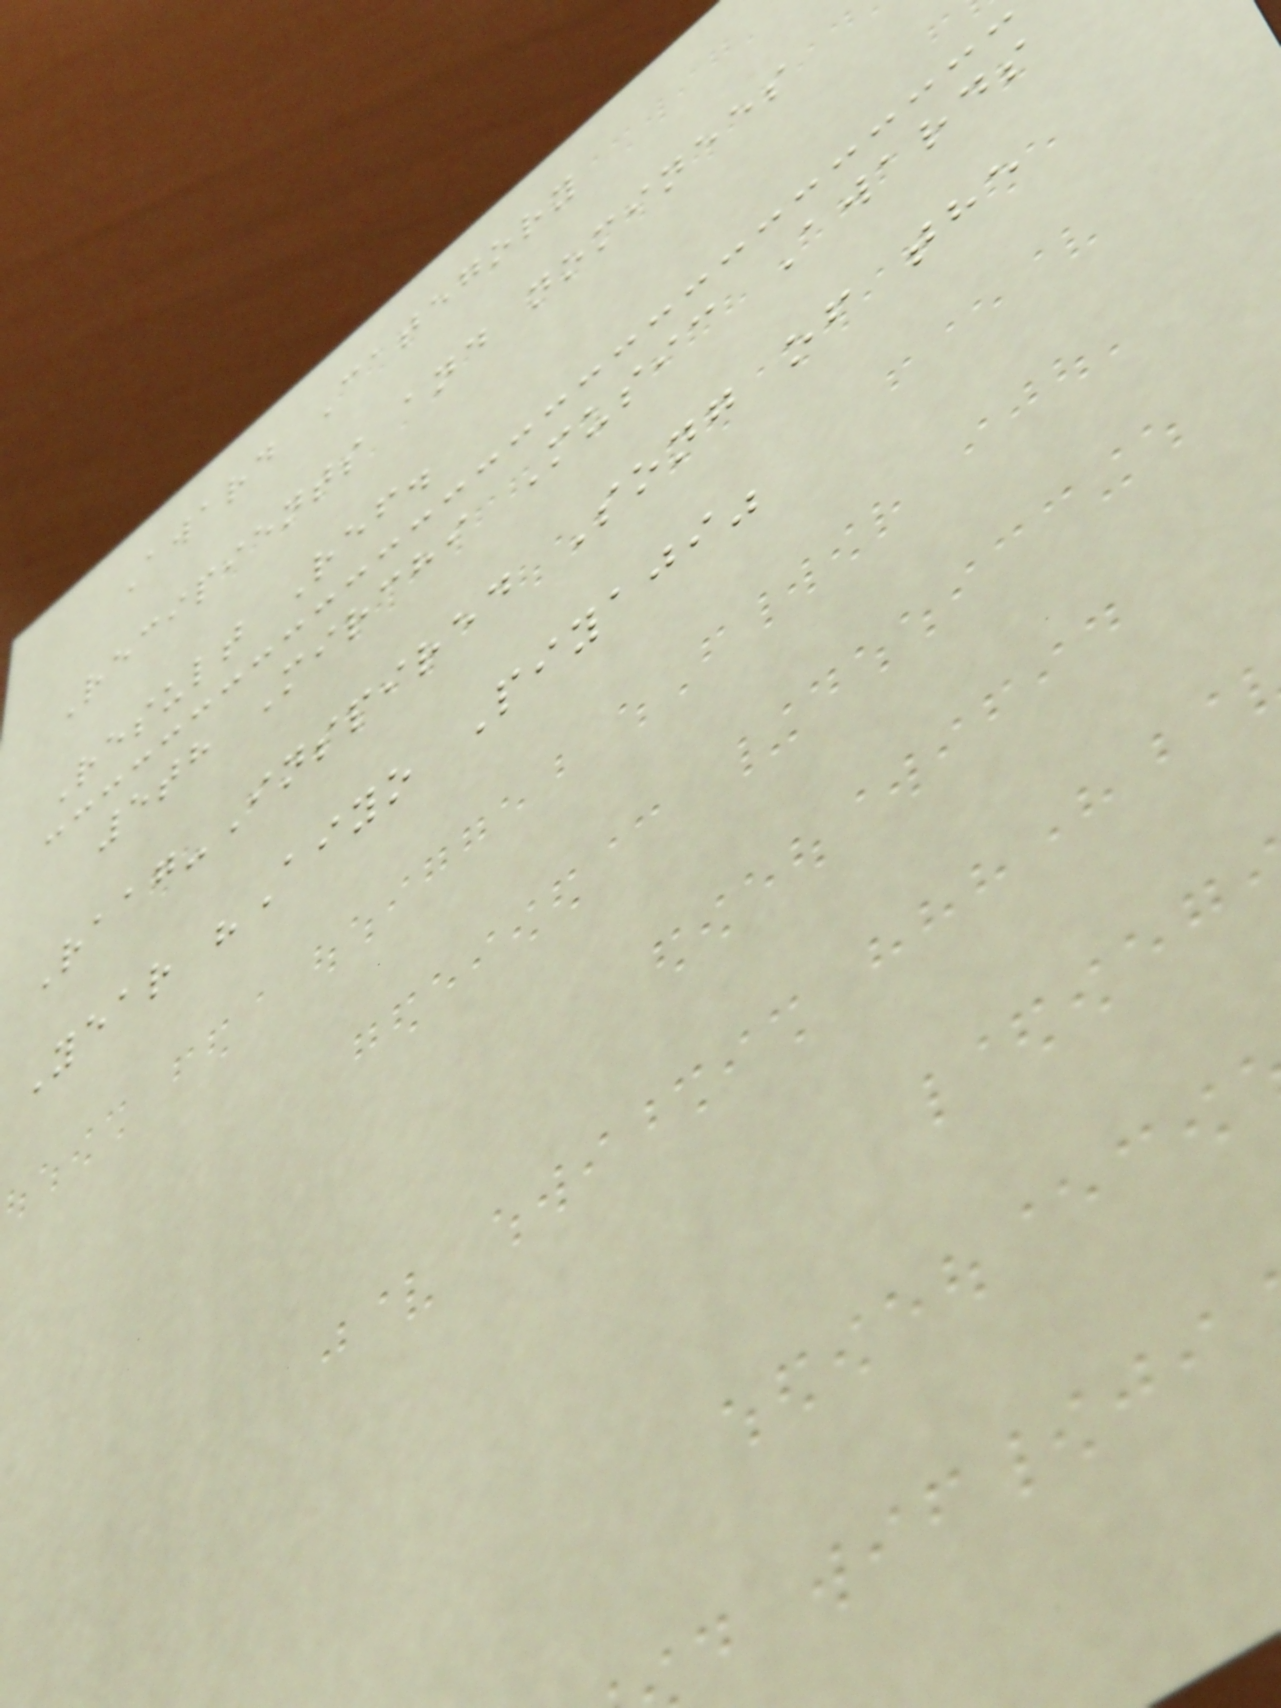Award Category
Recipients and nominees
Result Ref.
5th Mirchi Music Awards
Raag-Inspired Song of the
Year "Aiyo Piyaji"
